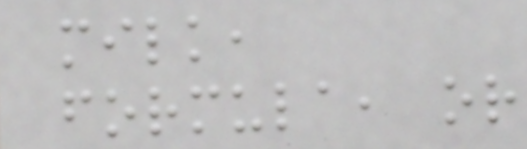milk,
formula, or
